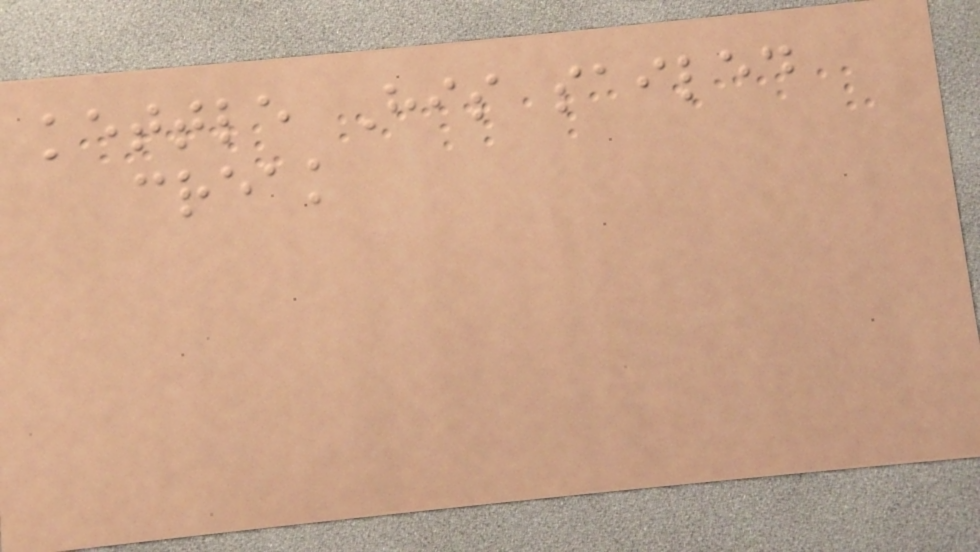kettle His sailed
creak
